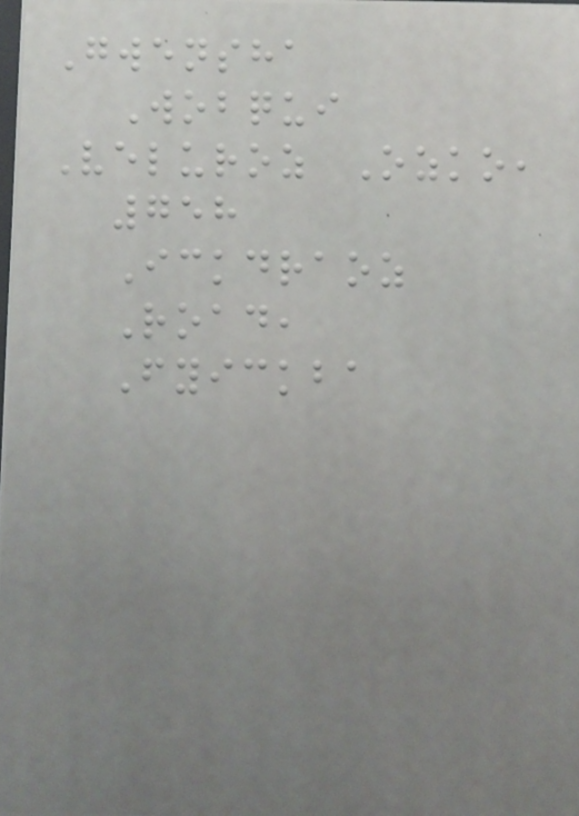Gwensha
Wobqui
Veluroz Ozko,
758
Ickdraoz
Road,
Fyickba
